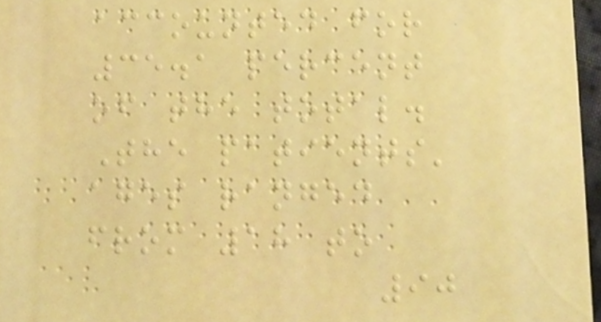accounted for
35.1 percent
of the total.
The patients'
ages ranged
from 18 to
90
